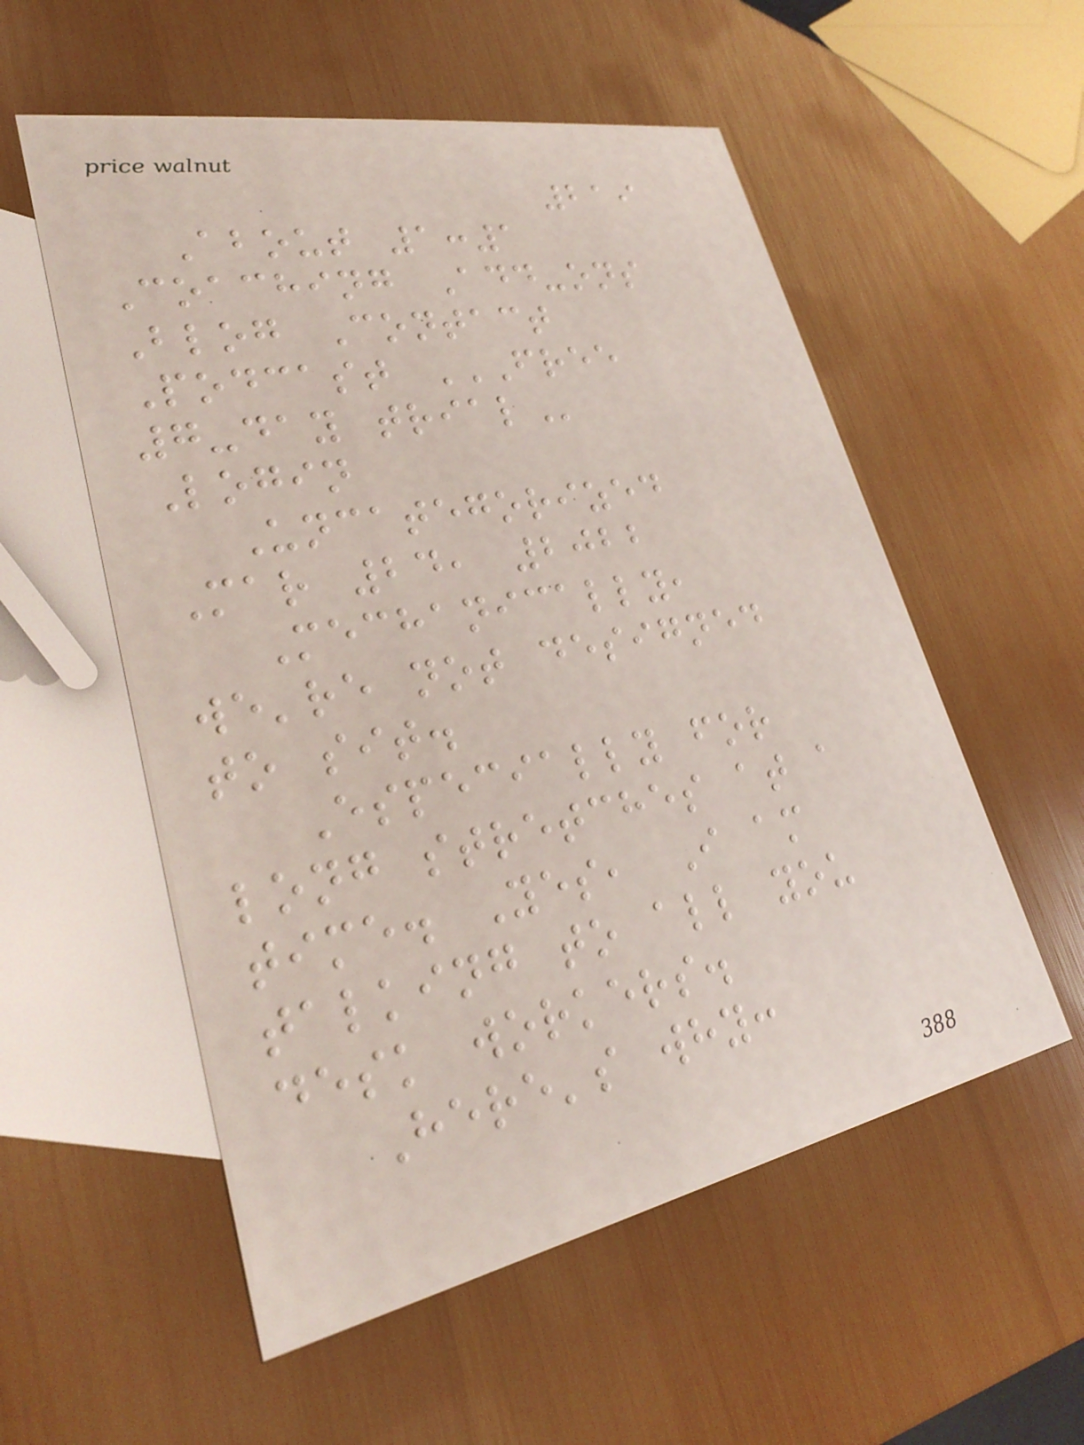219
About 1:1
Coaching Add-ons
Blog Contact
Podcast FREE
7-DAY TRIAL
Login
Uncategorized
Mar 24, 2022
Mechanically,
we're not designed
to sit.
Especially for
long stretches at a
time. Yes, I am
talking to all you
desk workers.
Here's why:
